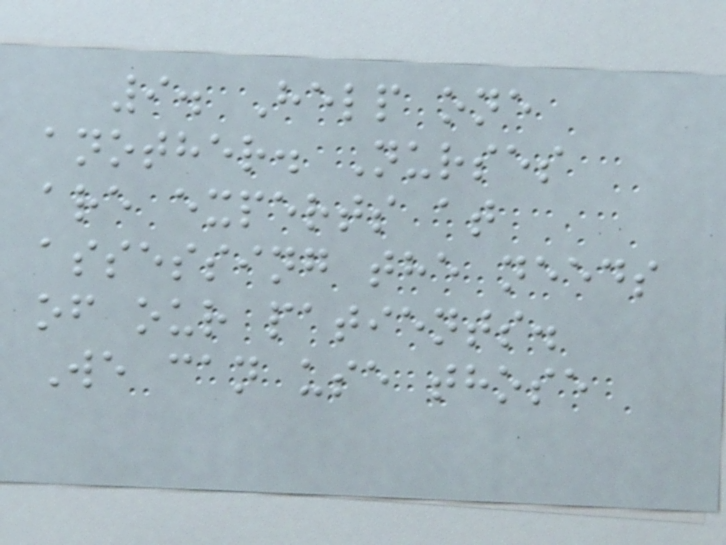9. Help one
another. Nurses
are experts at
assessing the needs
of our patients.
We can use those
